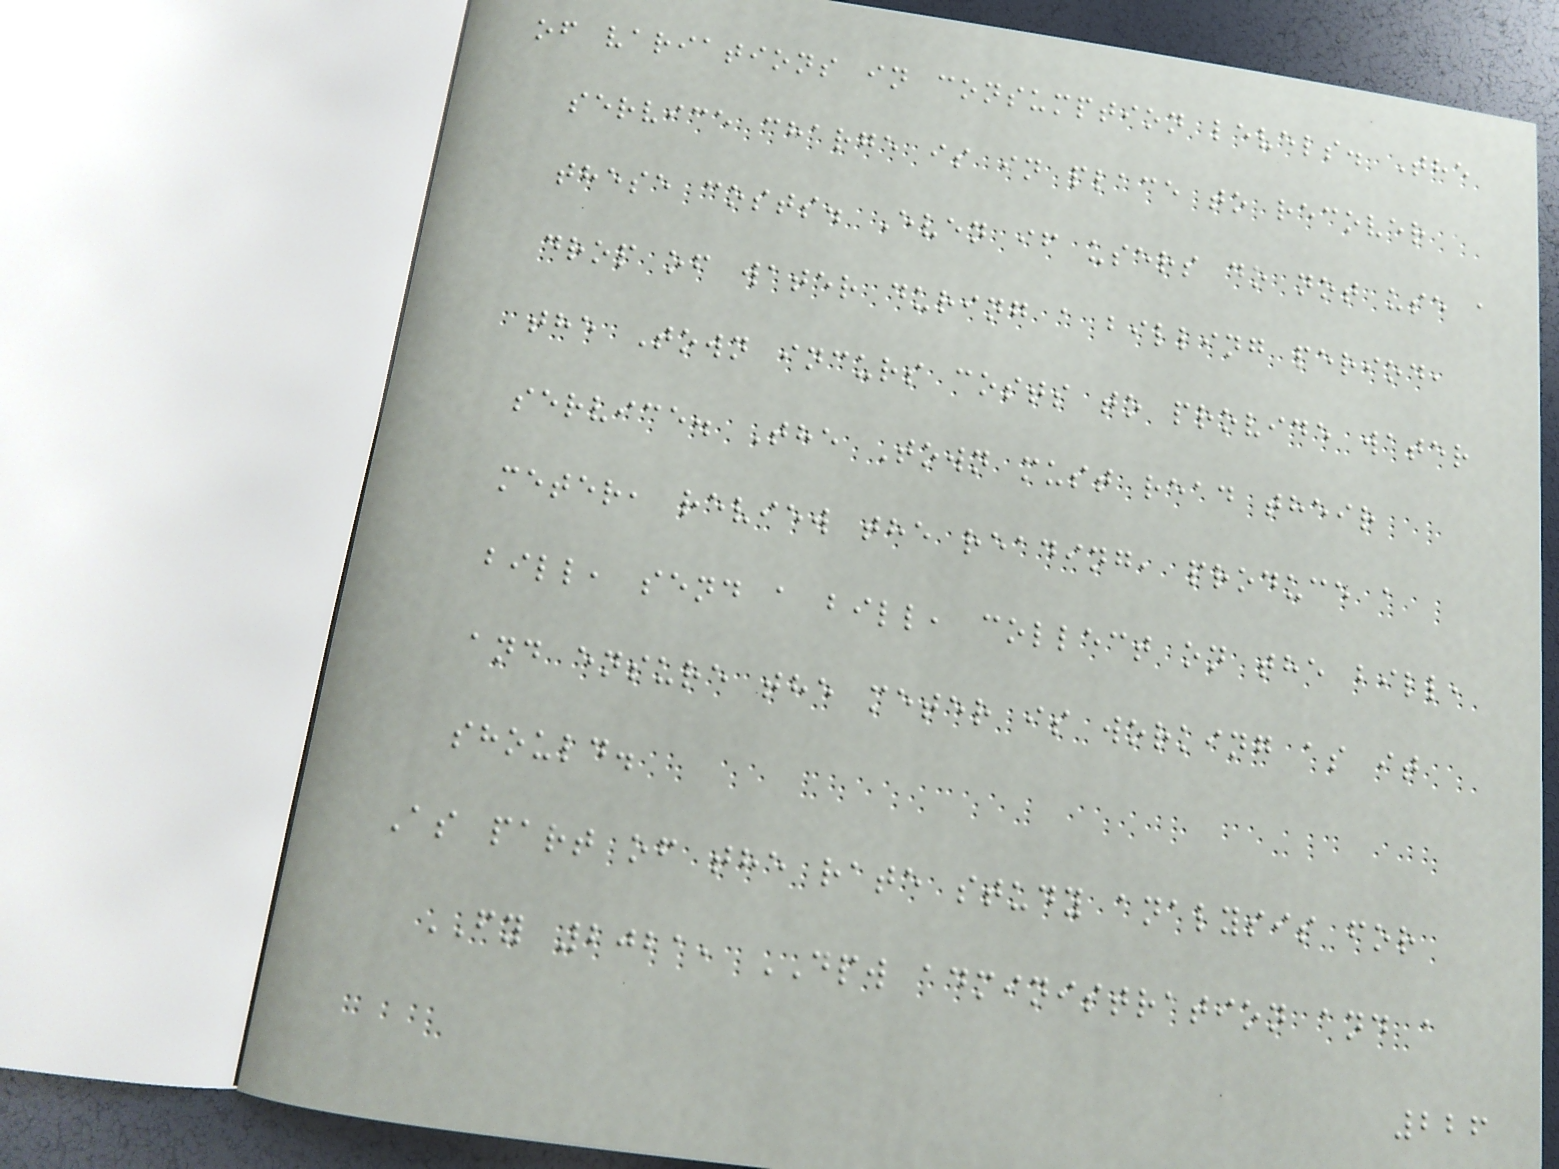of variations in consumption levels. The
service charge is in place to recover
these costs. Even if users do not use a
drop of water during a billing period,
the Town incurs costs to provide water
service. The Town must read their
meter, review the reading, produce a
bill, send a bill, collect on the bill,
and ensure the meter is working as it
should.
As part of the rate study analysis for
FY 2021, DPW administration and a
226
